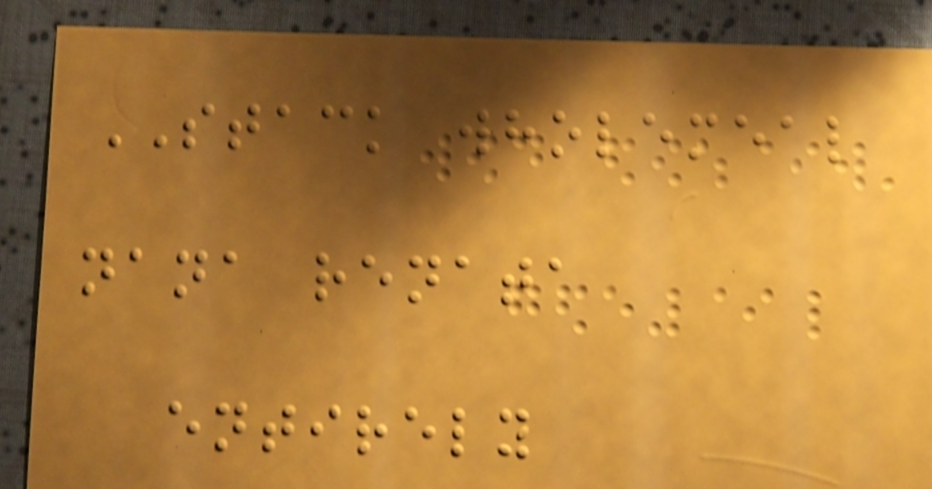STACK wholemeal
nana renata
entirely
